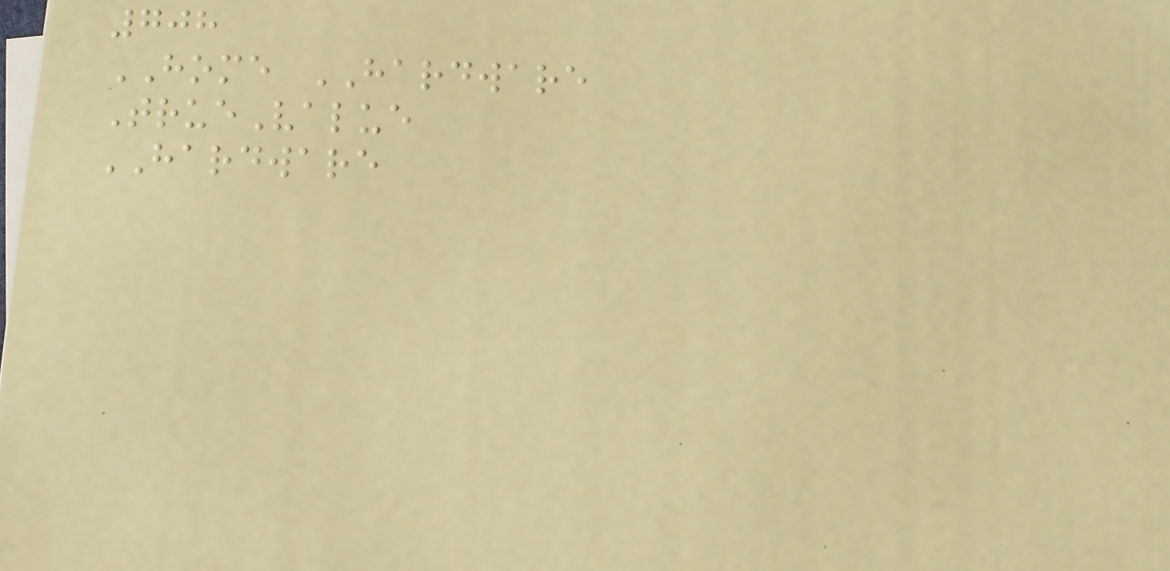708
HOME HARDWARE
TrueValue
HARDWARE
